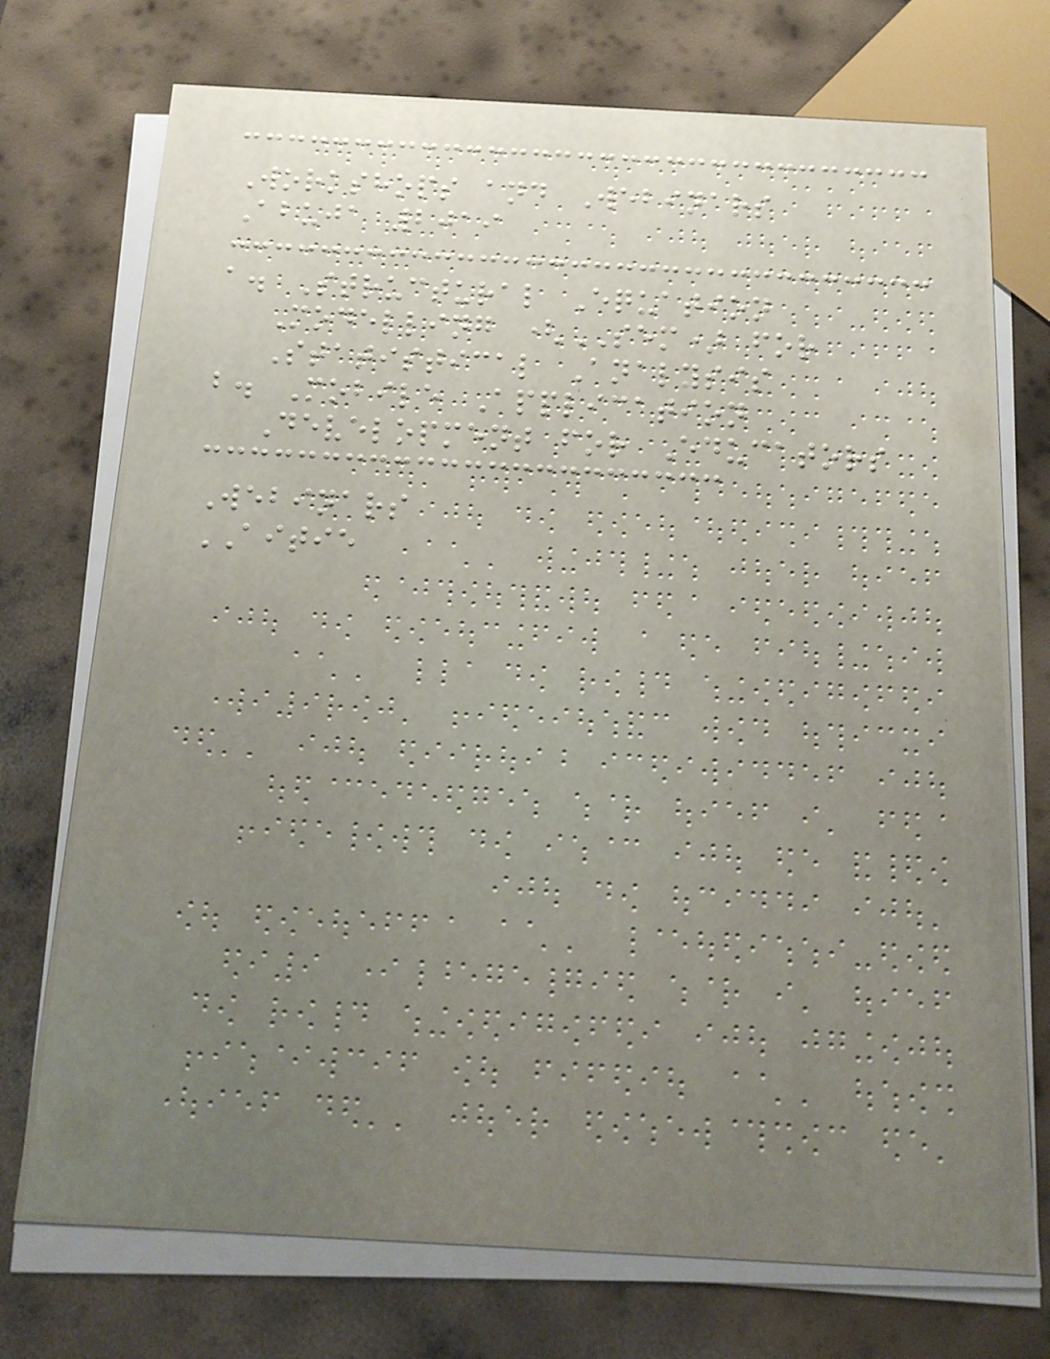Workshops and Webinars
Abuja 2019
a. Structural Equation
Modelling (SEM) for
Statistical Analysis
b. Mobile Application
Development for Educators
Webinars
AITIE
